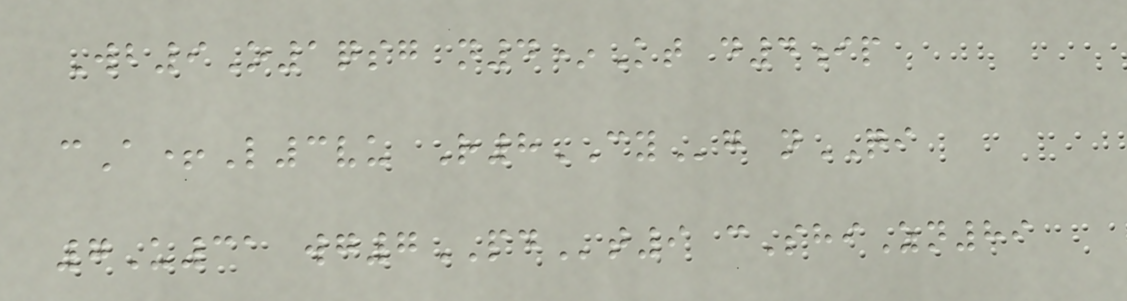Wb9O1qsg n4*Kt d4ip
cA+L3vu R8CYg nQI
7U31 wg7PDt9 cShiZn89
